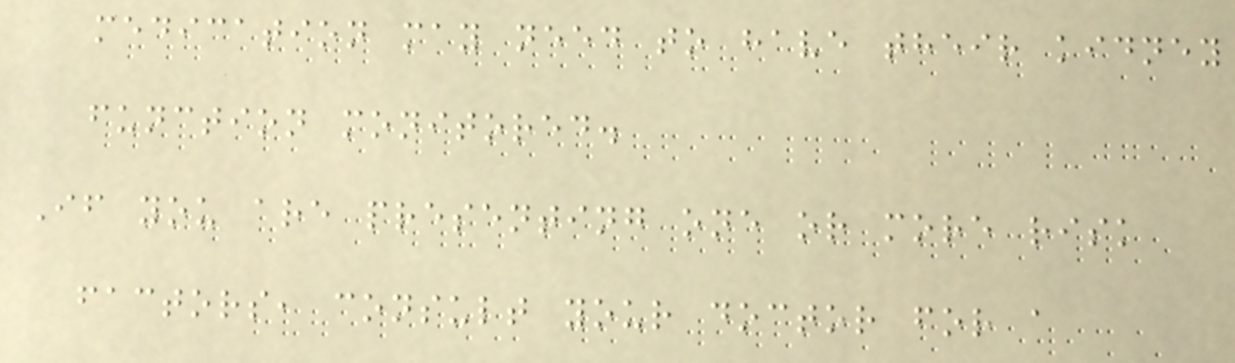medication may need to have their kidney
function monitored.
If you are presenting one or more risk
factors, consult your doctor for a
